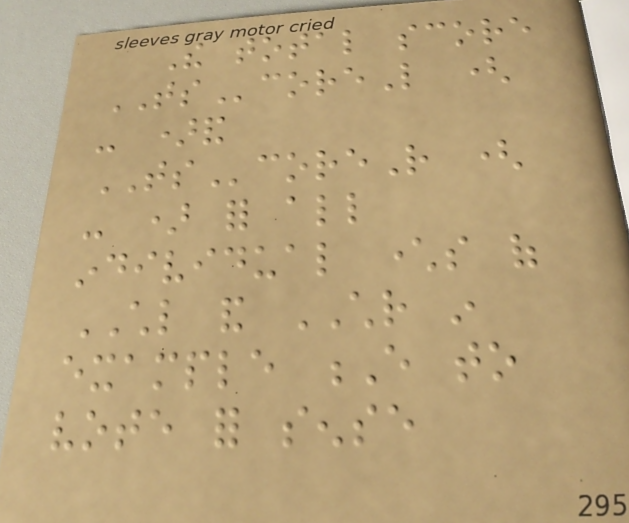The total score
TScoreL (
- )and
TScoreR (
- ) for all
individual characters of
CHL and CHR in
example E to
vote for sense
